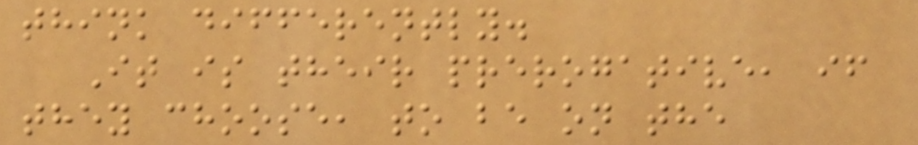think differently.
It is their prerogative, if
they choose, to be on the
